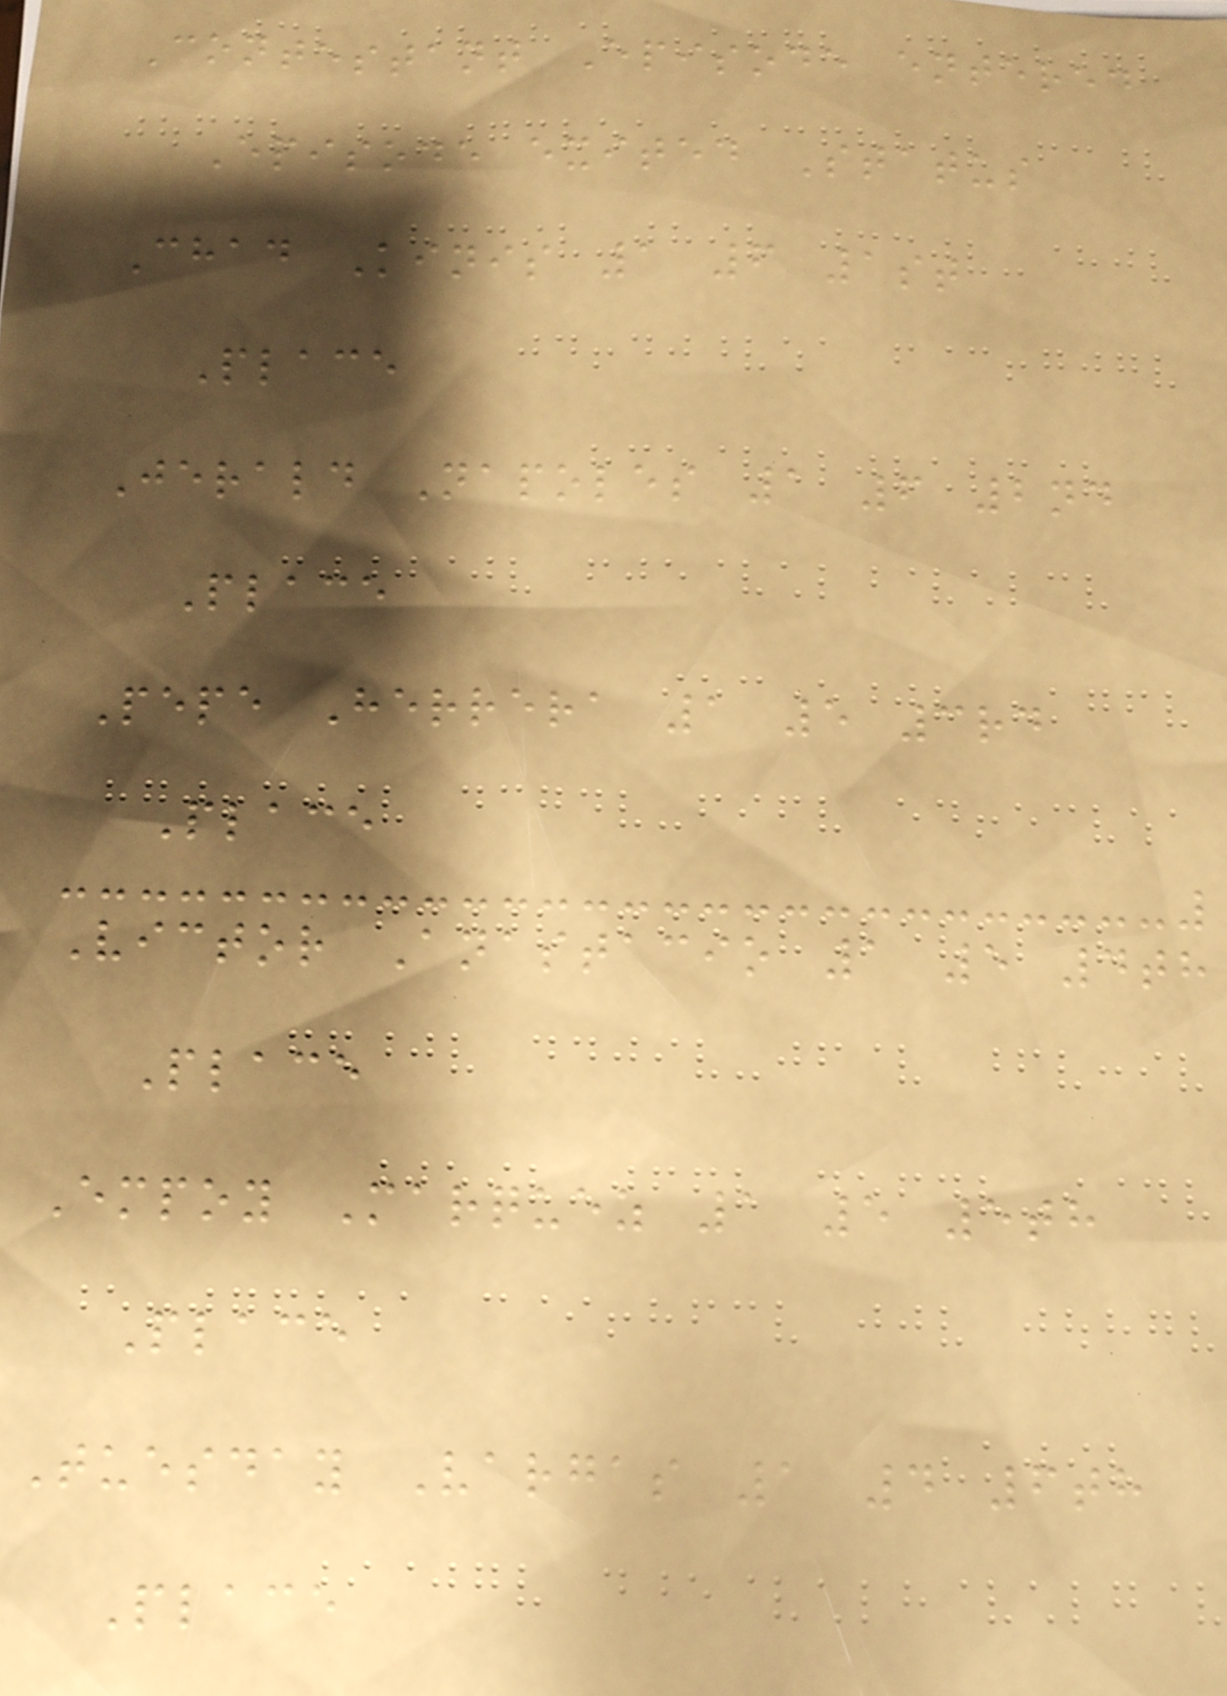Contestant Episode entered
Episode exited Status
Chad Kinis 1 6 1st
Place
Jerald Napoles 1 6 2nd
Place
Pepe Herrera 1 5 3rd
Place
Victor Anastacio 1 5 4th
Place
Empoy Marquez 1 5 5th
Place
Tuesday Vargas 1 4 6th
Place
